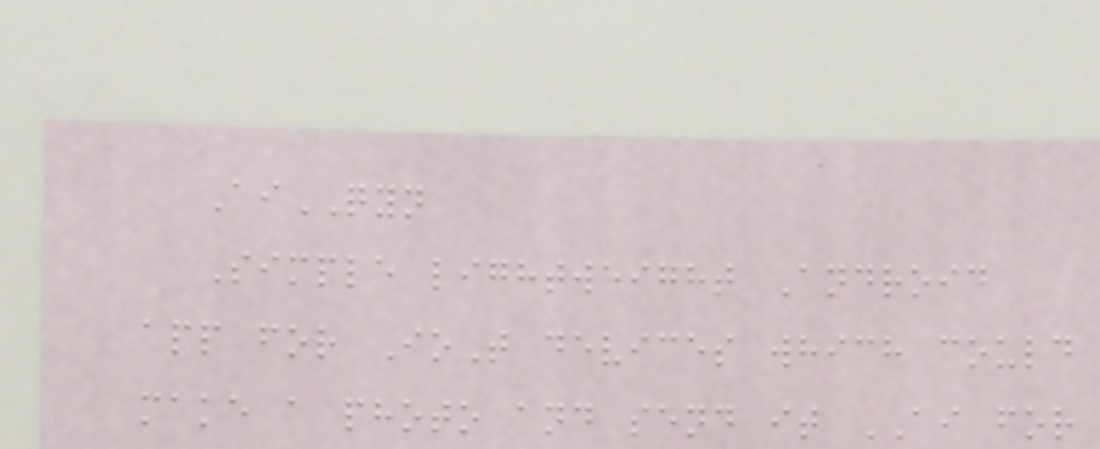AiQYN
Simple lightweight Android
app for IoT devices which could
make a photo and send it AI for
